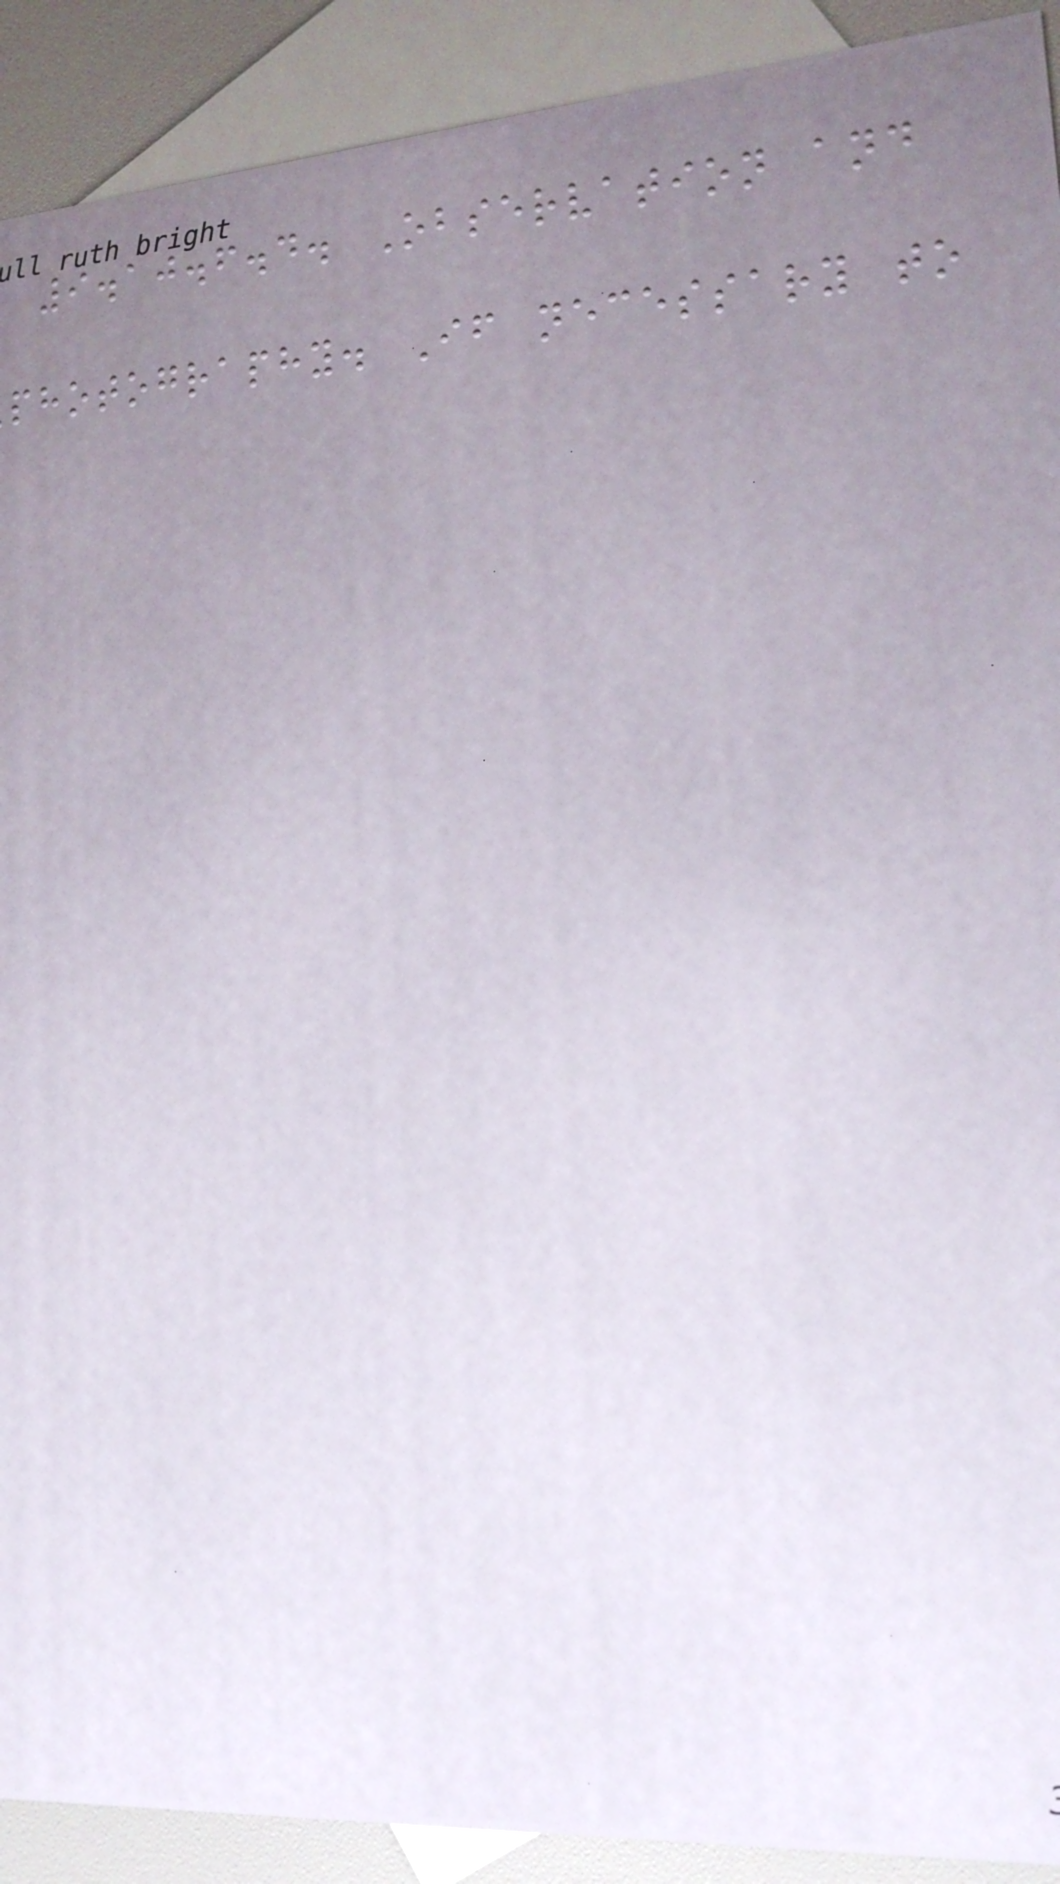9.10.6.4. Observation and
photography. If necessary to
